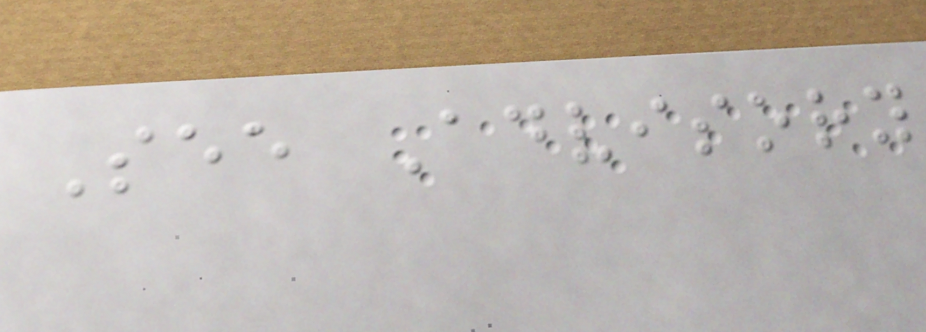See Advisory
